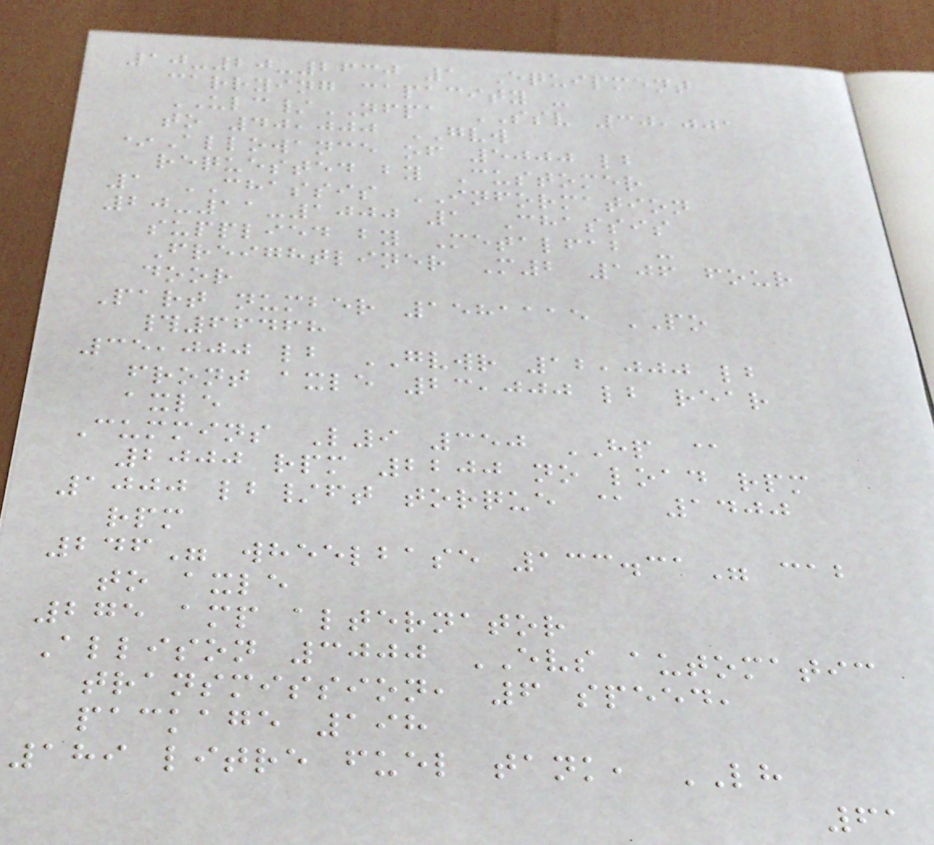10-20-2630 1 Equipment
carrying capacity -
ULC/NFPA SSV 30,001
to 40,000 GVW
*Allowance of 5000 lb
requested by Customer
1 CHASSIS INFORMATION
20-11-1000 1 Chassis
supplied by Metalfab -
Freightliner M2 106 four
door
Part number 1581115 PO
#66468
35,000 lb GVWR 12,000 lb
front axle 23,000 lb rear
axle
Cummins L9 350 HP @
2000 rpm 2200 no load rpm
1000 lb/ft torque @ 1400
rpm
246" wheelbase 133.31" cab
to axle
275 amp alternator
Allison 3000 EVS automatic
transmission, 6 speed,
package 198
189 litre fuel tank, LH
61
